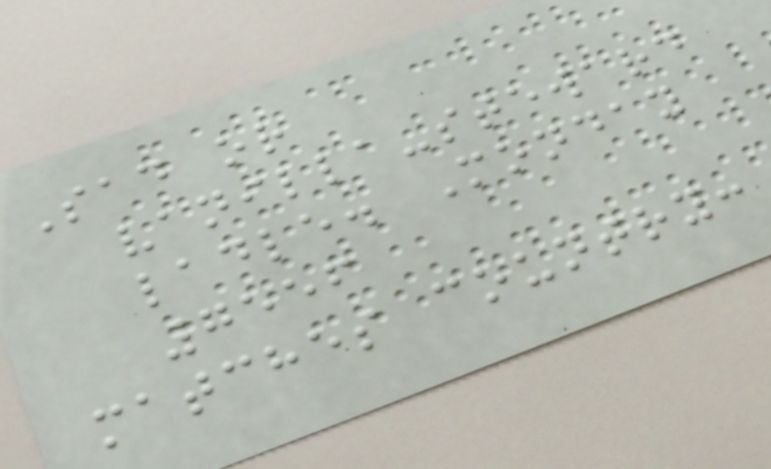Sad or
vanilla-steward
ladle. Monday
7556
matches country:
